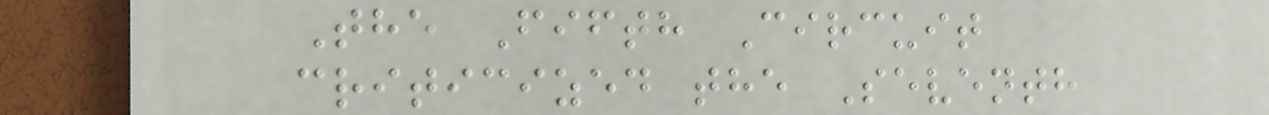The Fifth Circuit
criticized the Seventh
